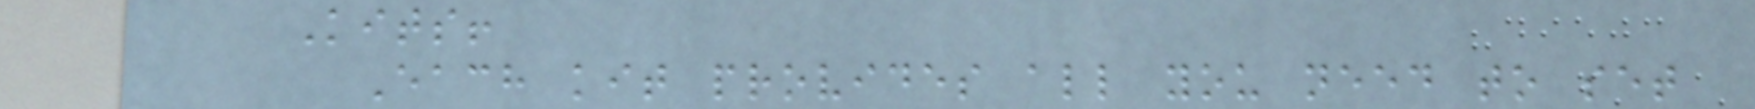Kits!
Each kit provides all you need to set
